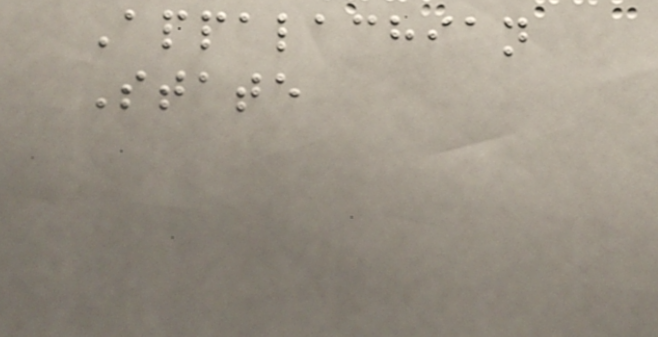Appalachian
State
